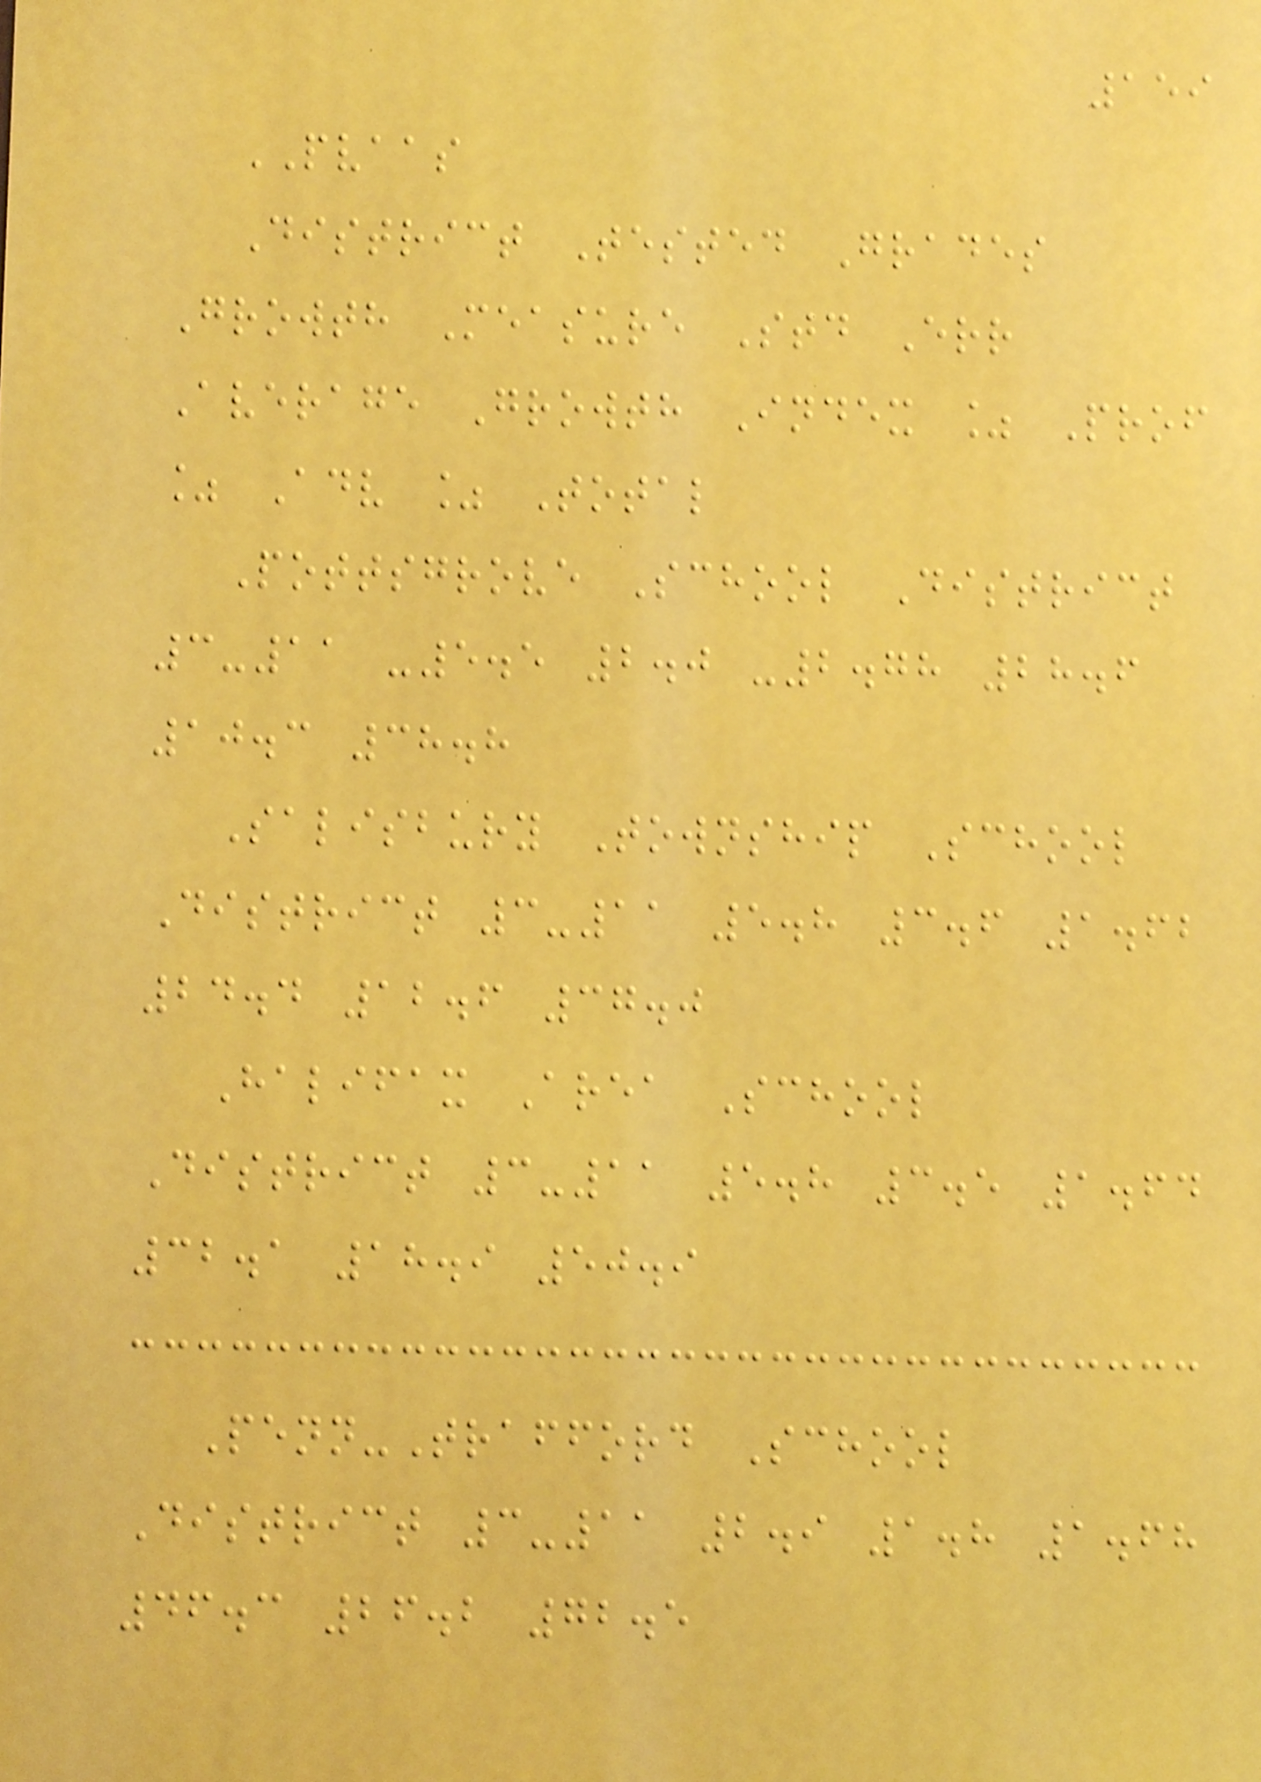159
PVAAS
District Tested Grades
Growth Measure Std Err
Average Growth Index % Prof
% Adv % Total
Pottsgrove School District
3-11 -5.5 2.0 -2.78 28.6
10.3 38.8
Salisbury Township School
District 3-11 5.8 3.6 1.62
24.4 12.6 37.0
Halifax Area School
District 3-11 5.8 3.5 1.64
32.1 18.9 50.9
Penn-Trafford School
District 3-11 2.9 1.8 1.68
46.3 26.2 72.5
